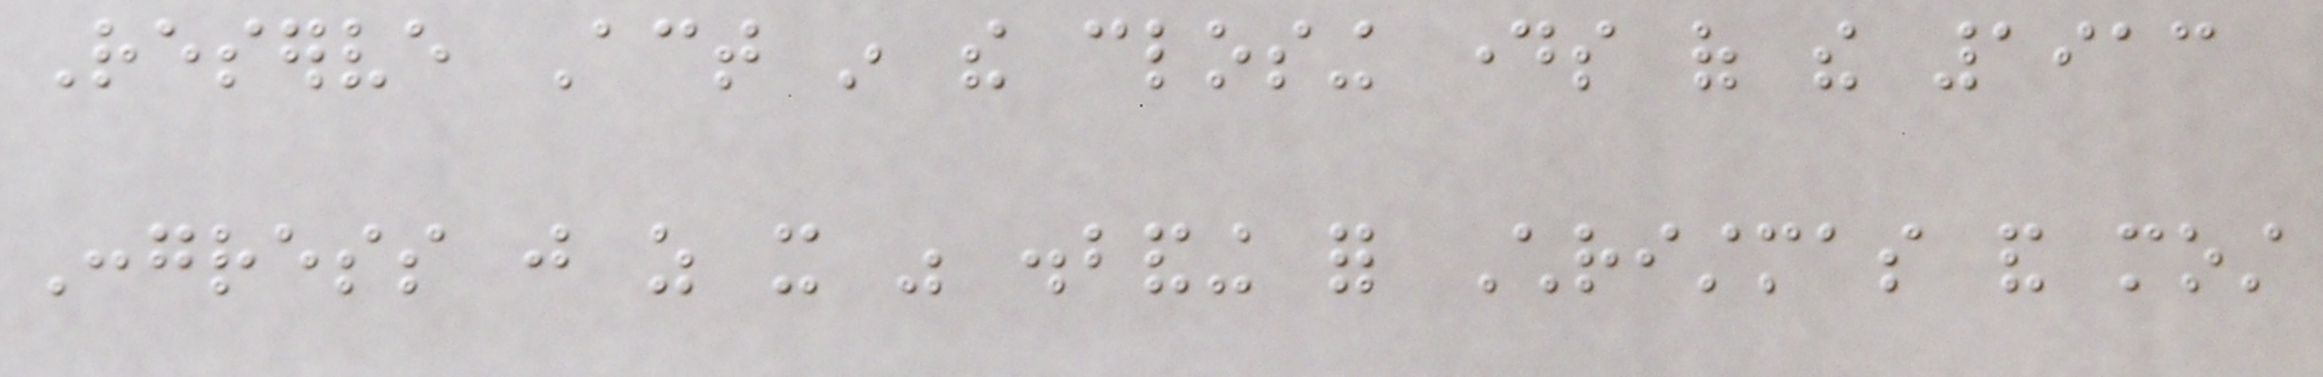Reserve Act in the closing days of the 1913
Congress just as it was disbanding for Christmas and most
